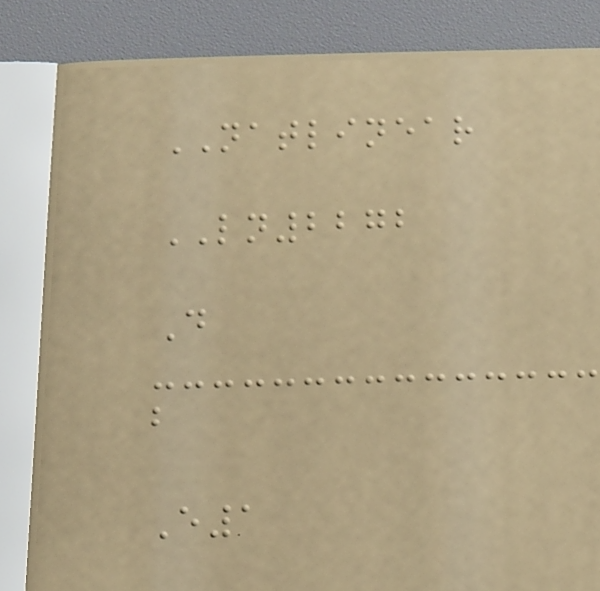NATLINEAR
LN2272
D
b
E1
